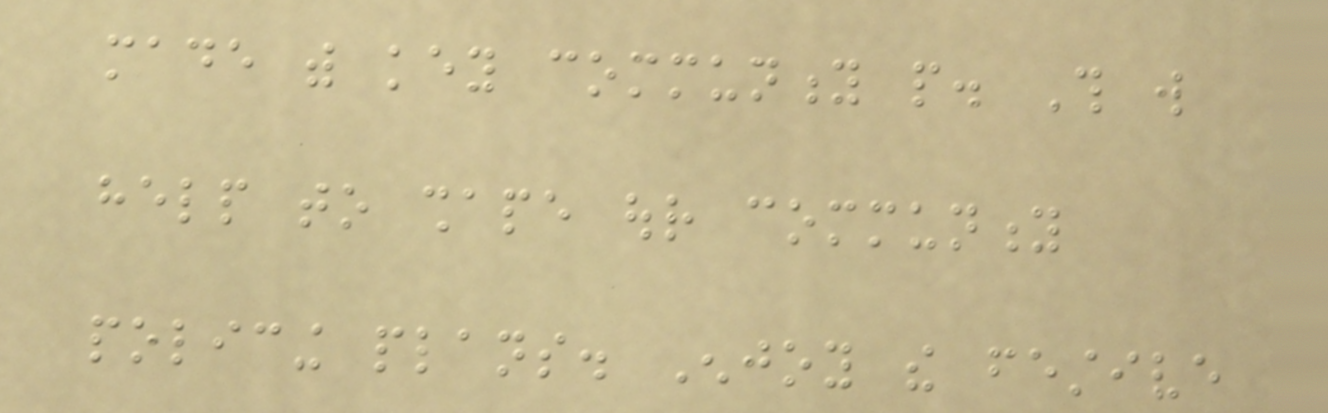made with key community people. This will
help to shape our community
policing plans. Enjoy the festive
